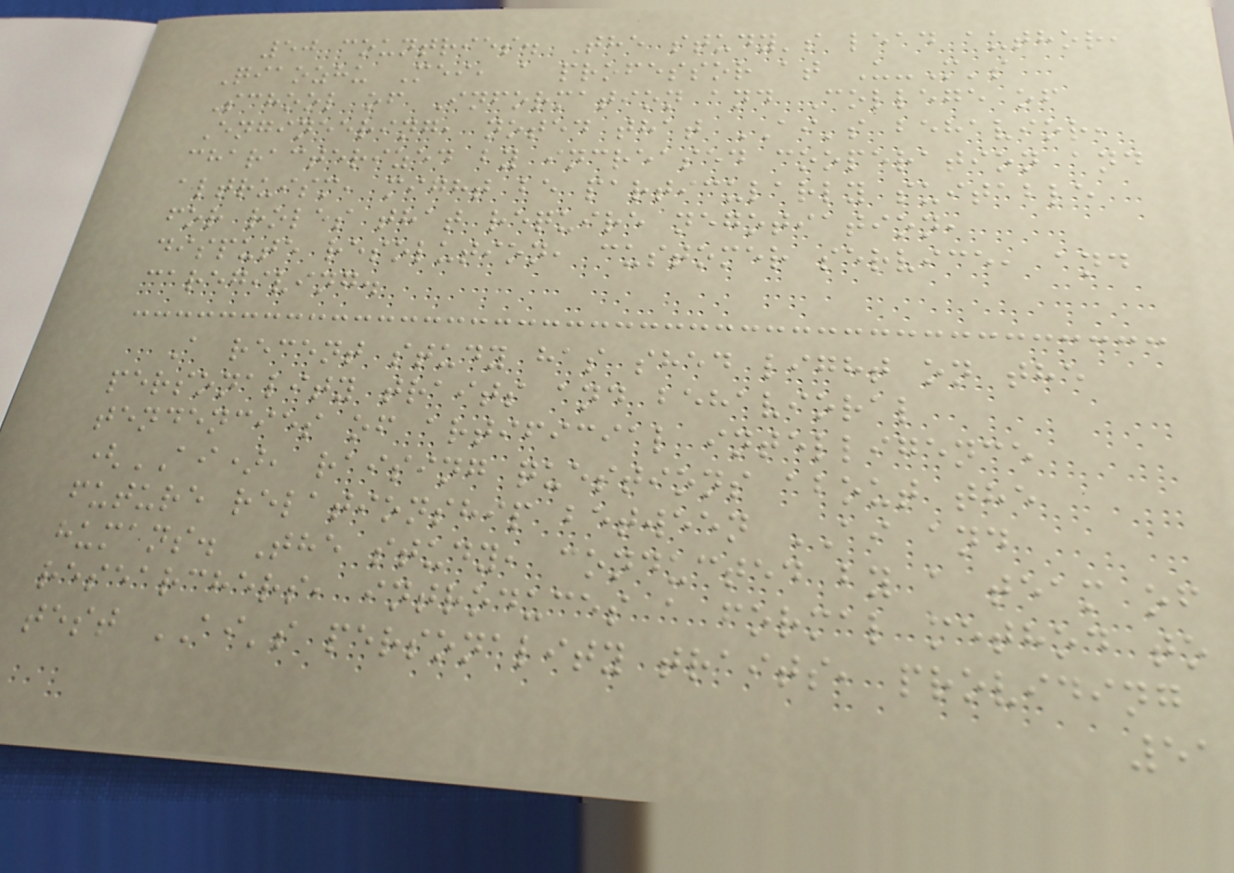50 countries. The study's lead author,
Qiaozhu Mei, a professor at U-M's
School of Information and College of
Engineering, noted that AI's behavior,
characterized by increased cooperation and
altruism, might be particularly suitable
for roles that require negotiation,
dispute resolution, customer service, and
caregiving.
A recent study has shed light on the
personality traits and behavioral
tendencies of artificial intelligence
(AI), raising questions about the
future relationship between AI and
humans. The study, conducted by a team of
researchers, introduces a formal method to
test AI's personality traits, providing
51
